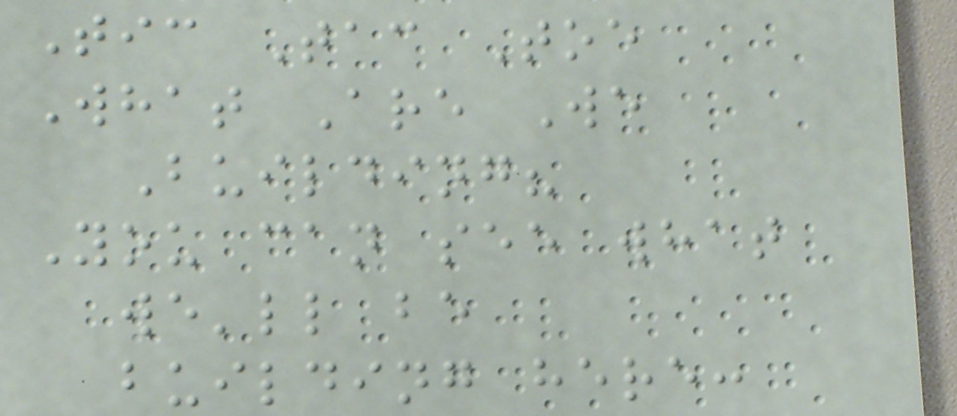Tic Tac Toe
What Are We
Building?
You can see what
we'll be
building here:
